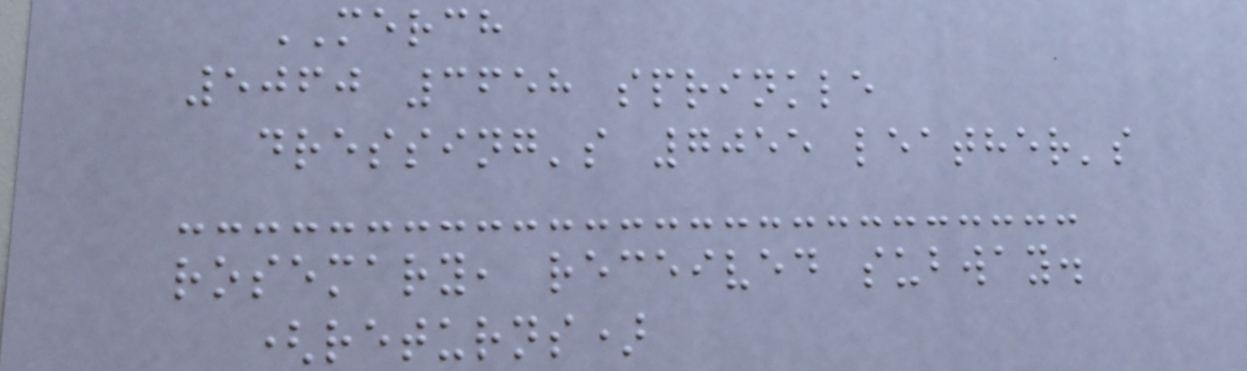MERCH
5060 3658 sprinkle
dressing's 7055 leather's
rosemary, received subway.
(returns)
